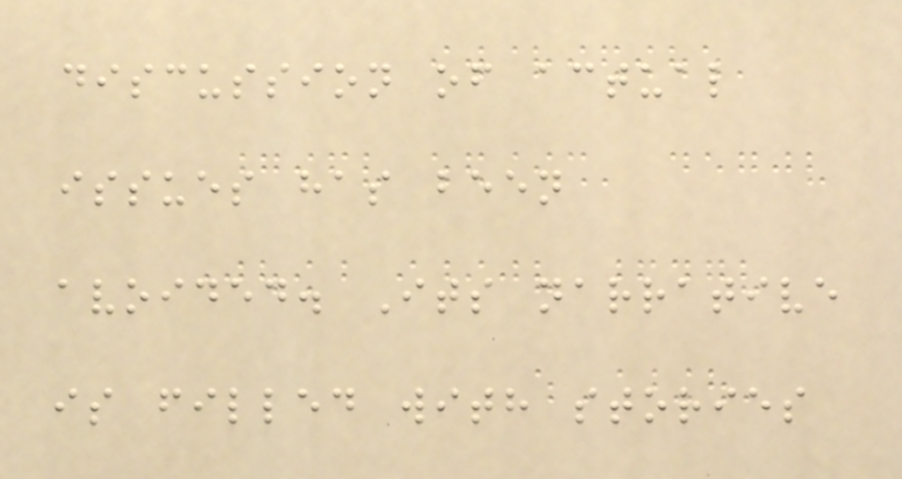discussion of actual
issues has been
avoided. Its narrative
is filled with stories
